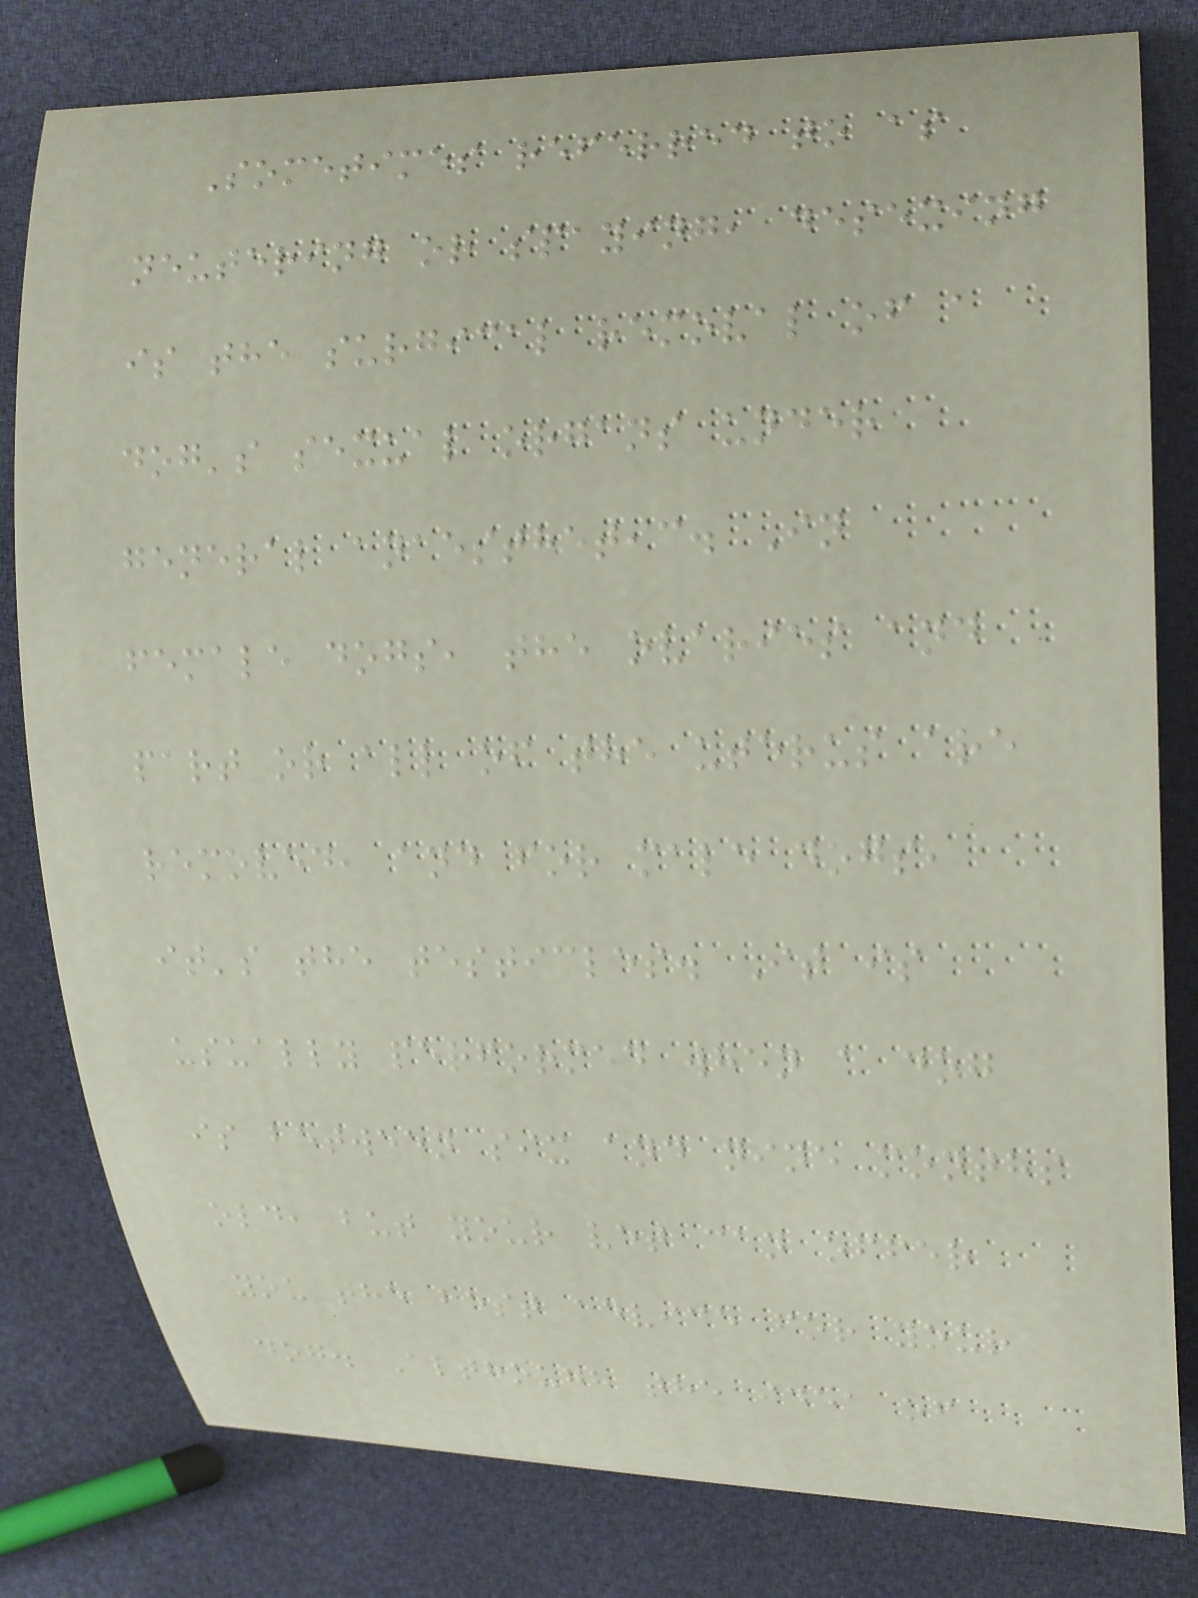Sometimes referred to as
neutering or spaying, desexing
is the surgical removal of a
dog's sexual organs under
general anaesthetic. In
female dogs, the ovaries and
part or all of the uterus are
removed, and for male dogs,
it's the testicles. It is
usually performed when a dog
is between six and nine months
old, but your vet can offer
you the best advice for your
dog. Although the idea of
